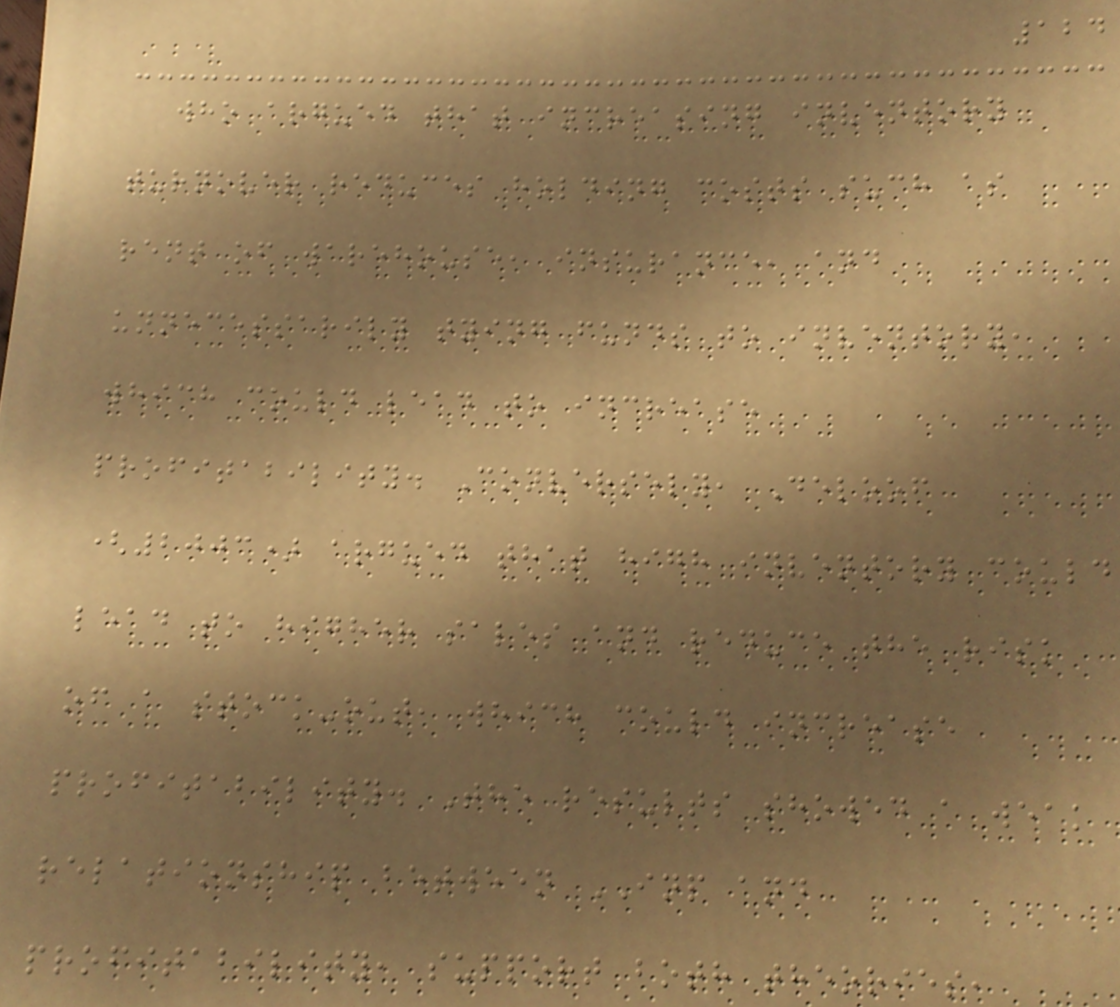124
who argued that increasing inventory
turnover reduces holding costs such as
rent of warehouse, insurance, and
unnecessarily tying funds to inventory,
which could lead to increase
profitability. Conversely, Deloof
(2003) argued that high inventory could
lead to higher sales and reduce the risk
of a stock-out, which could increase
profitability. The results showed a weak
relationship between INP and
profitability, support both theories,
